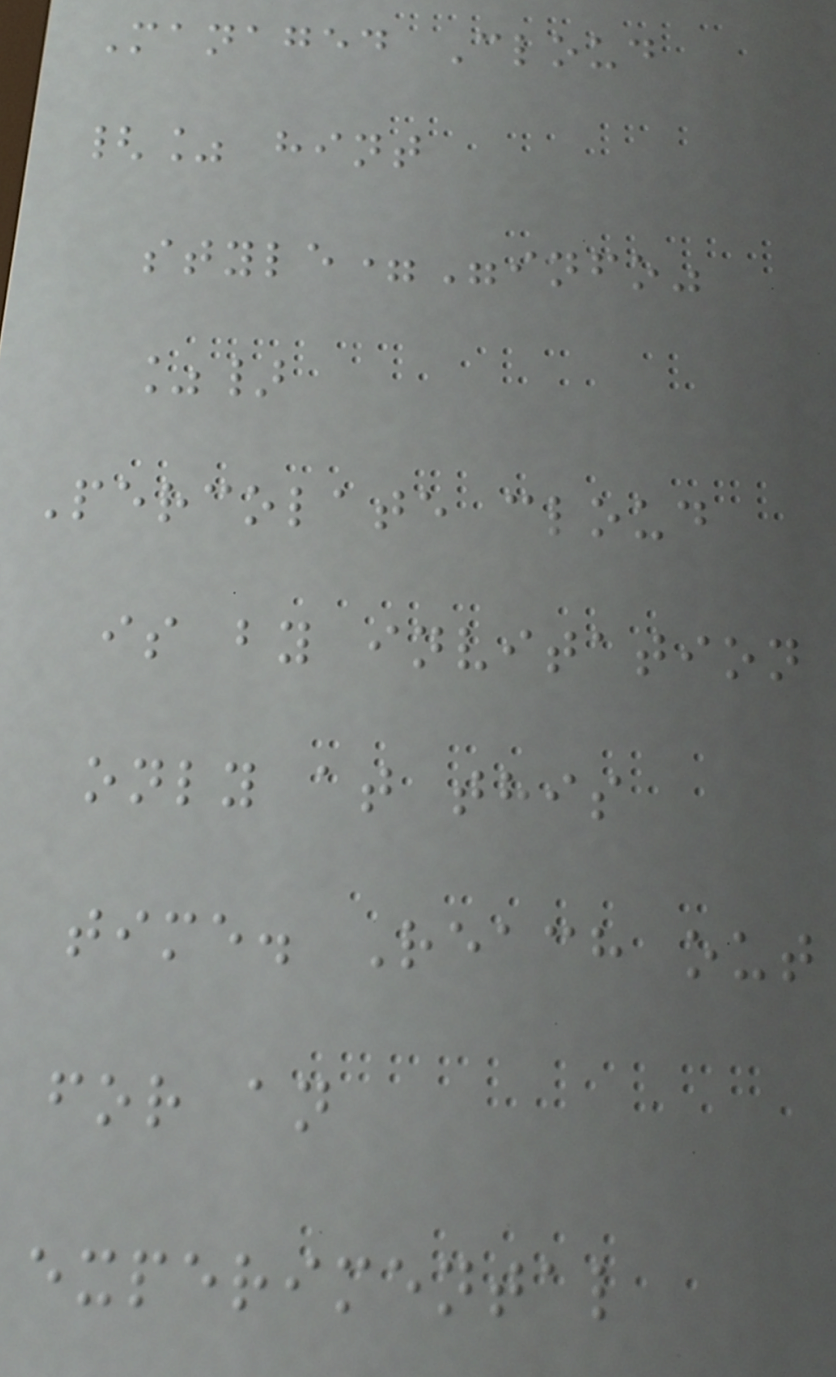Managed Cloud
{% hint
style="info"
%}
Percolate cloud
is by invitation
only at this
time. Reach out
for an
experimental
